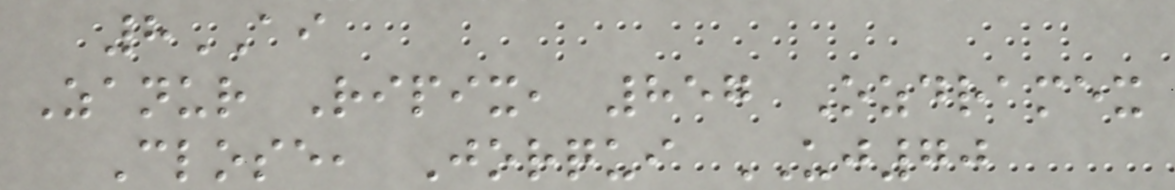8AI
Zanur Ripix, 857 Ozdramex
Close, Jorqui UJ70
